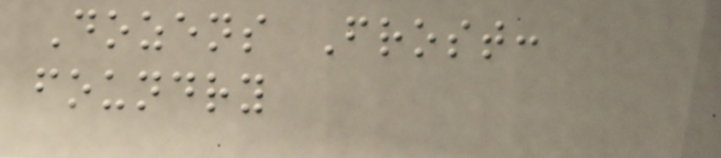Dozens Frost:
foundry
